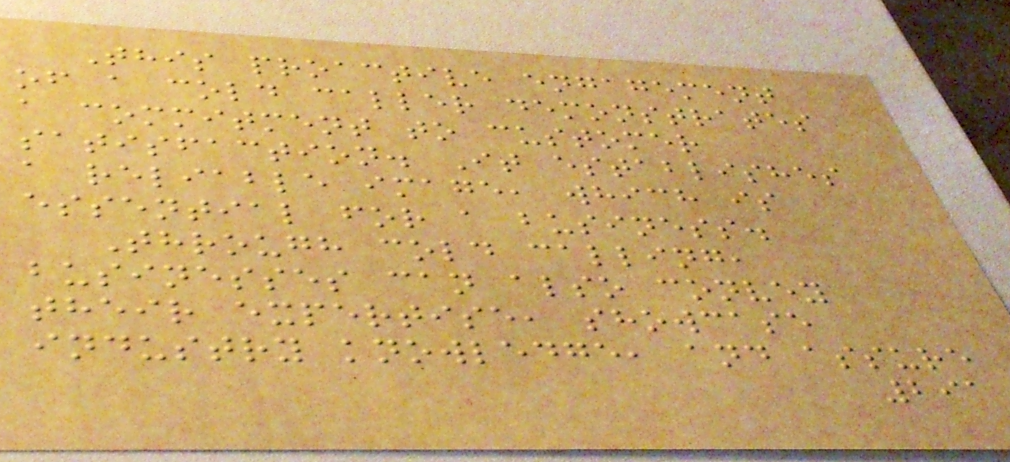This proactive engagement
of a cold caller demonstrates
a commitment to customer
satisfaction. It establishes
a reliable image, which is
essential for a business.
Through cold calling,
businesses can also convey
their expertise, showcase
industry knowledge, and assure
291
